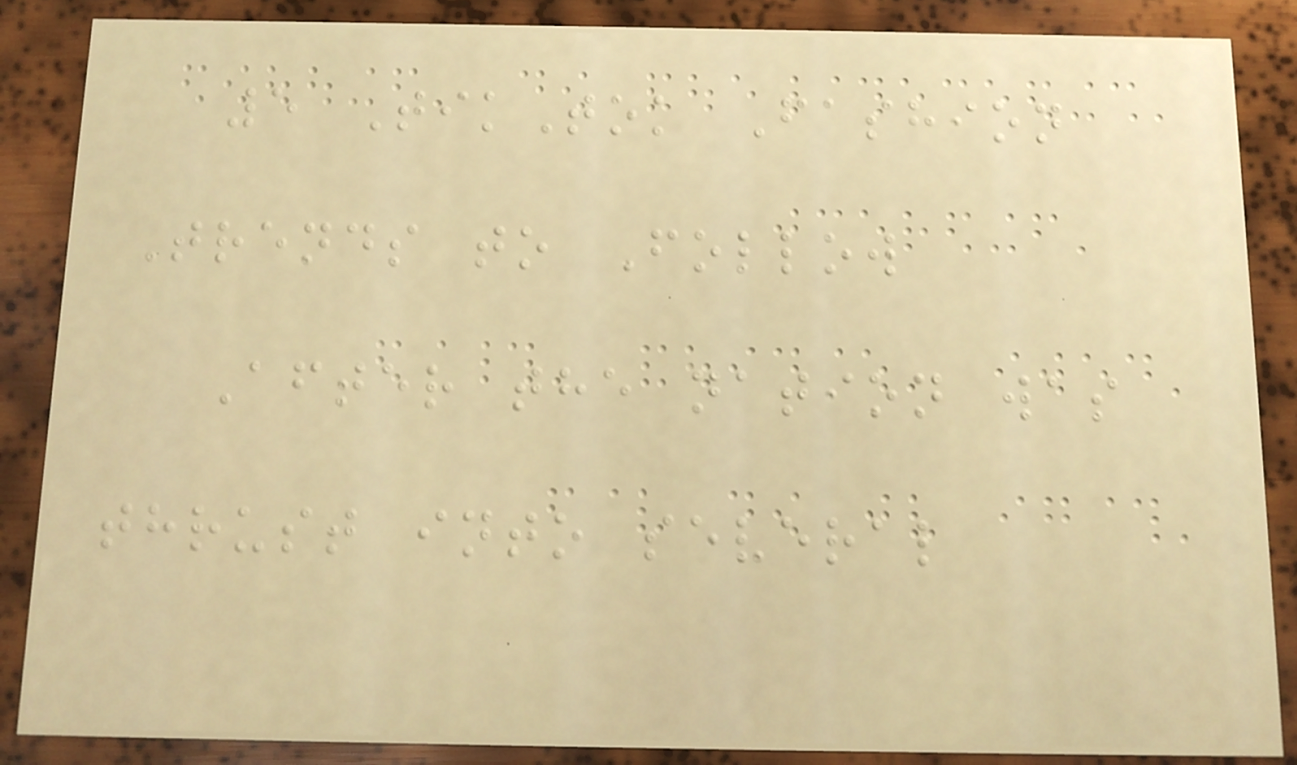5 TikTok Fashion
Trends to Follow
After the nation was
thrust into several
